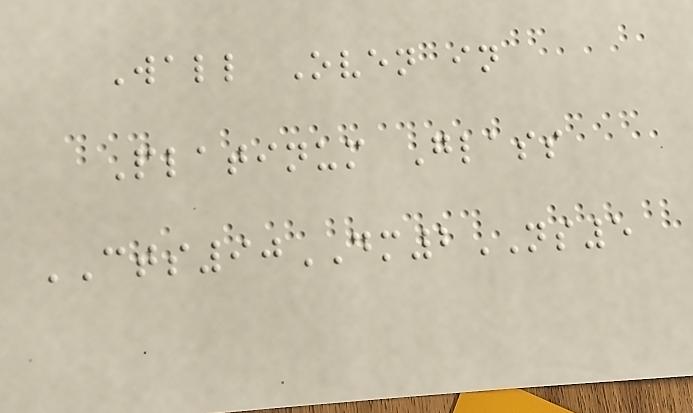Wall Oven in
Platinum Glass
CTS90DM2NS5
